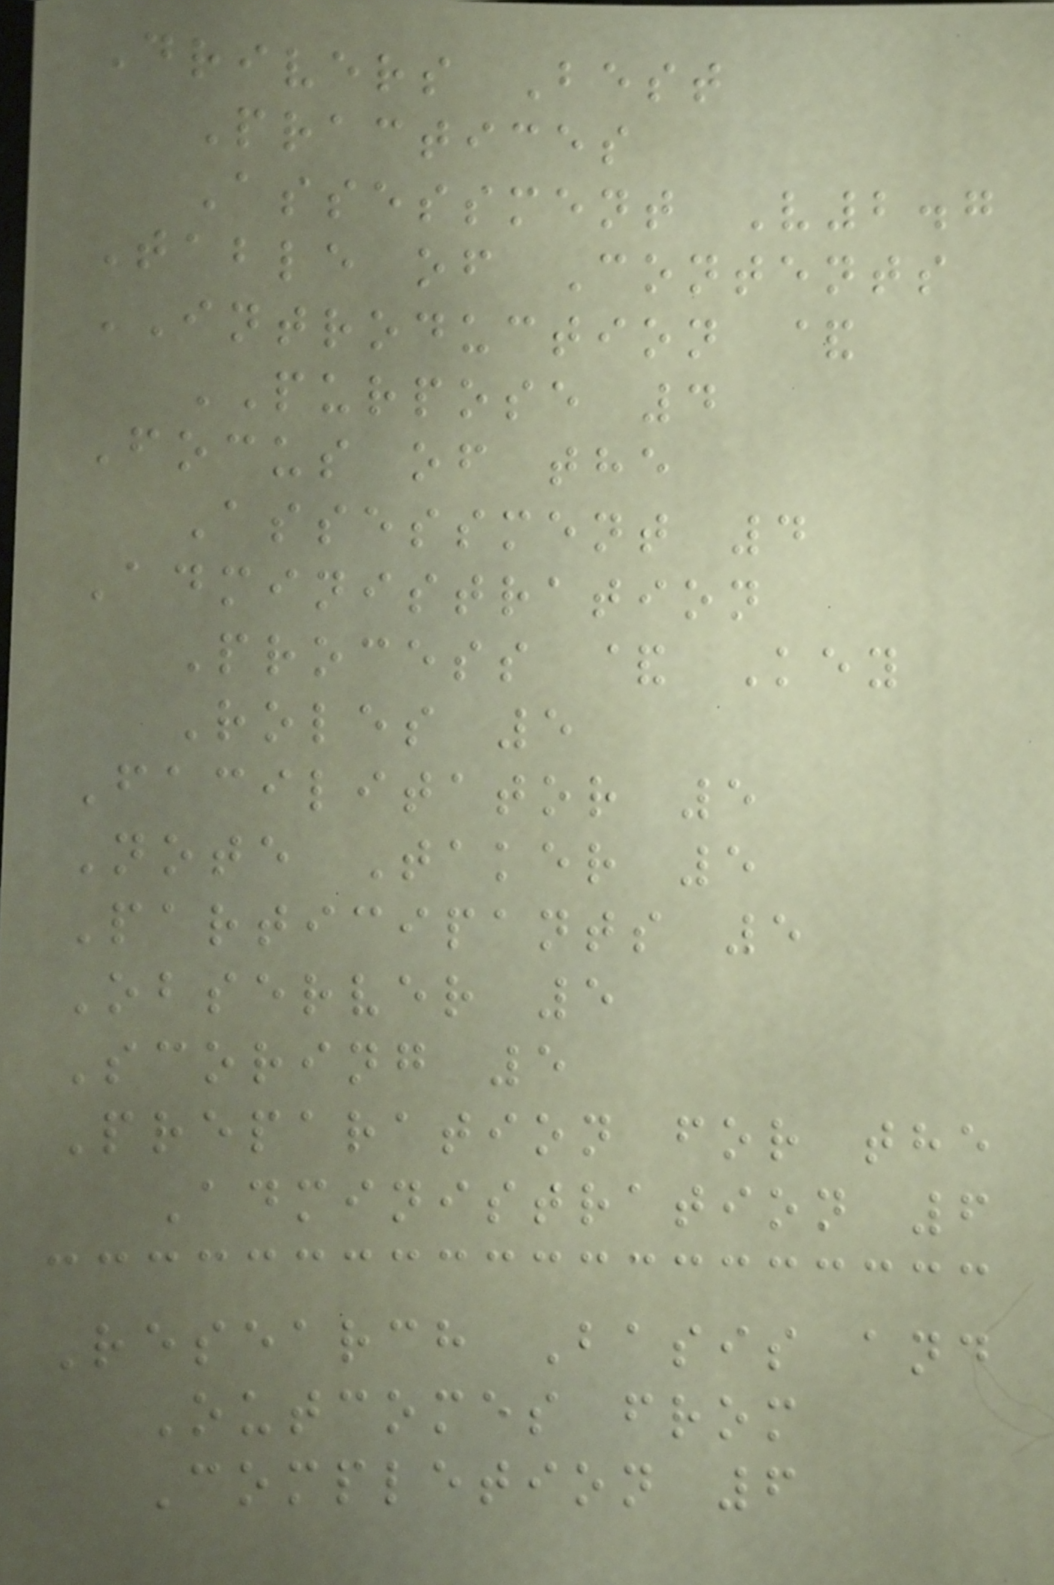Drivers Best
Practices
Assessment V2.7
Table of Contents
INTRODUCTION &
PURPOSE 4
Focus of the
Assessment 4
Administration
Process & Key
Roles 5
Facilitator 5
Note Taker 5
Participants 5
Observer 5
Scoring 5
Preparation for the
Administration 6
Research Basis and
Outcomes from
Completion 6
